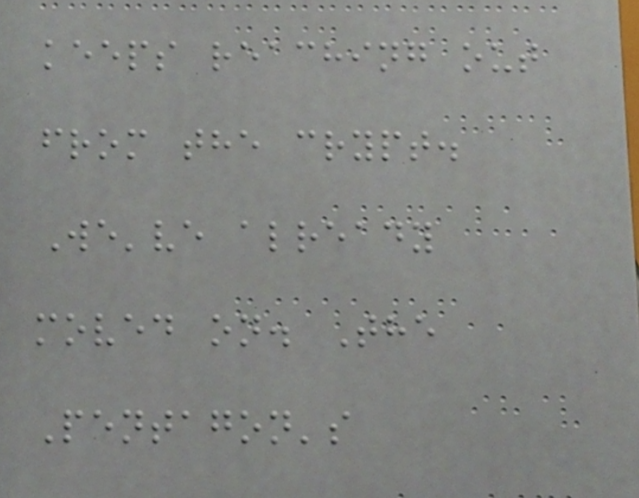keeps reaching out
from the crypt.
We've already
moved on. The
Pentagon's
